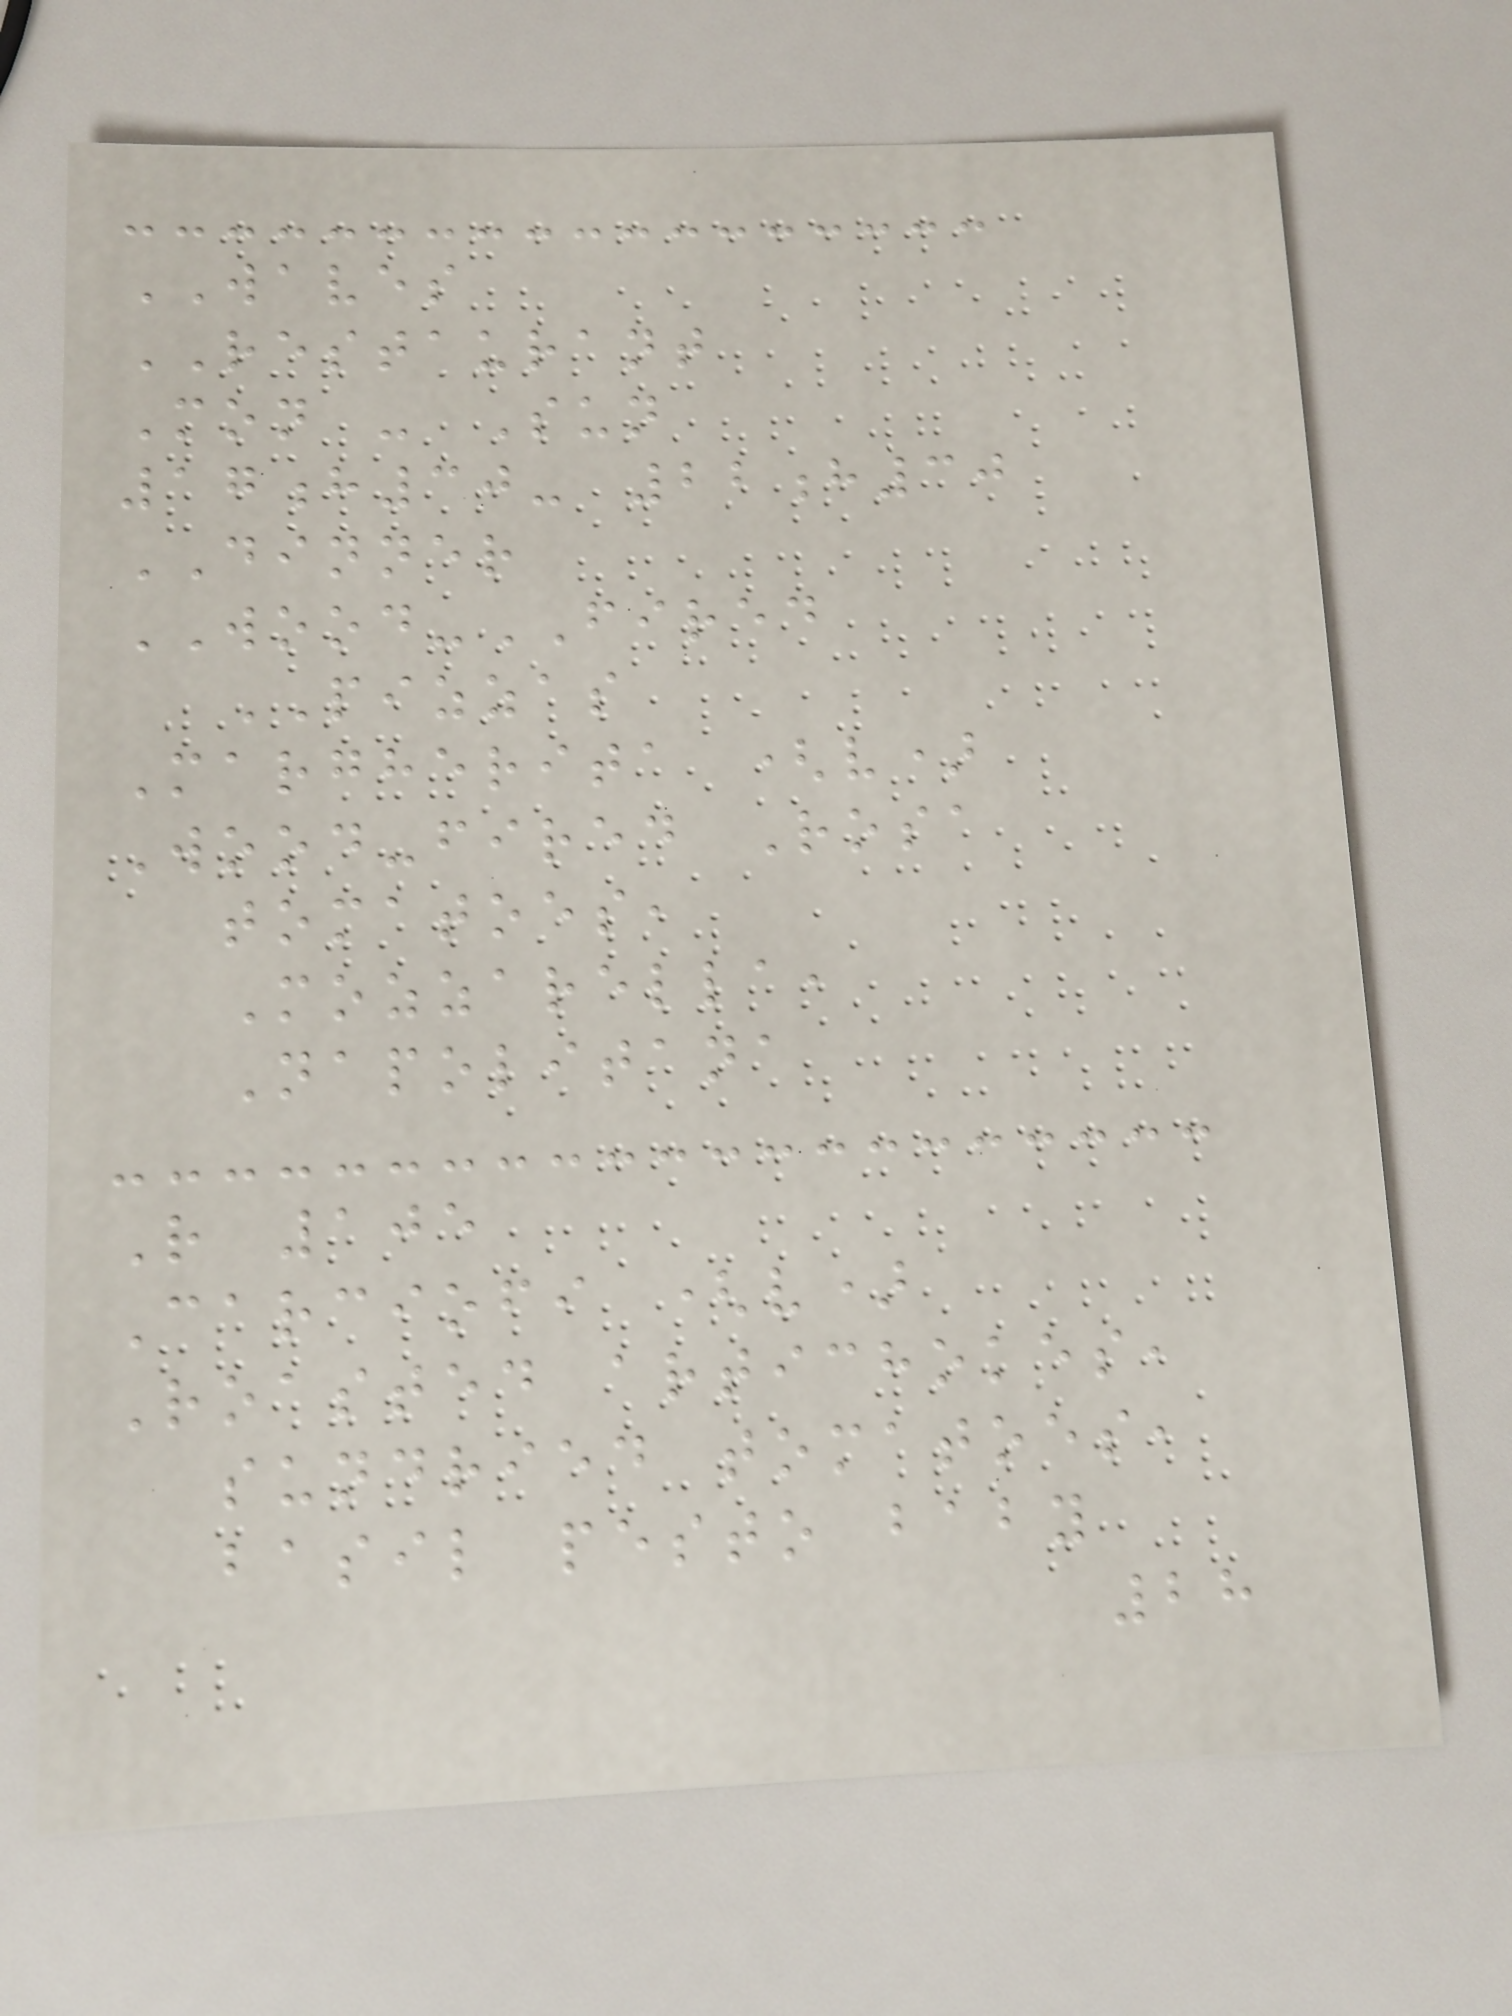WAVES
RESTAURANT
Mon - Sun
17h30- 22h30
DINNER
WOOD-FIRED
PIZZAS
Margherita (v)
Wood-fired Rosa
tomatoes,
Mozzarella,
Napolitana
R 105
Carciofi (v)
Roasted artichokes,
sundried tomatoes,
basil pesto baby
28
